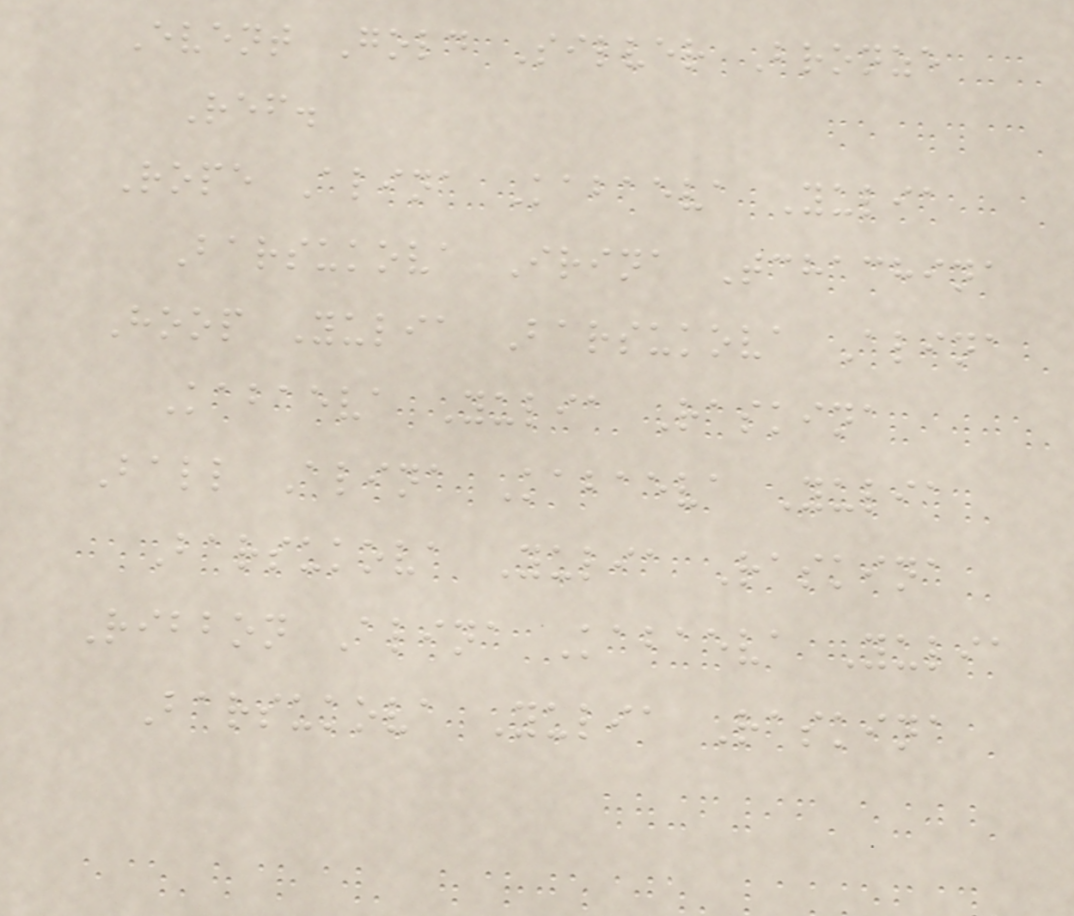Event Gold Silver Bronze
Ref.
Rope Alina Kabaeva Yulia
Barsukova Irina Tchachina
Hoop Yulia Barsukova Alina
Kabaeva Yulia Raskina
Ball Alina Kabaeva Yulia
Barsukova Yulia Raskina
Ribbon Alina Kabaeva Yulia
Barsukova Yulia Raskina
